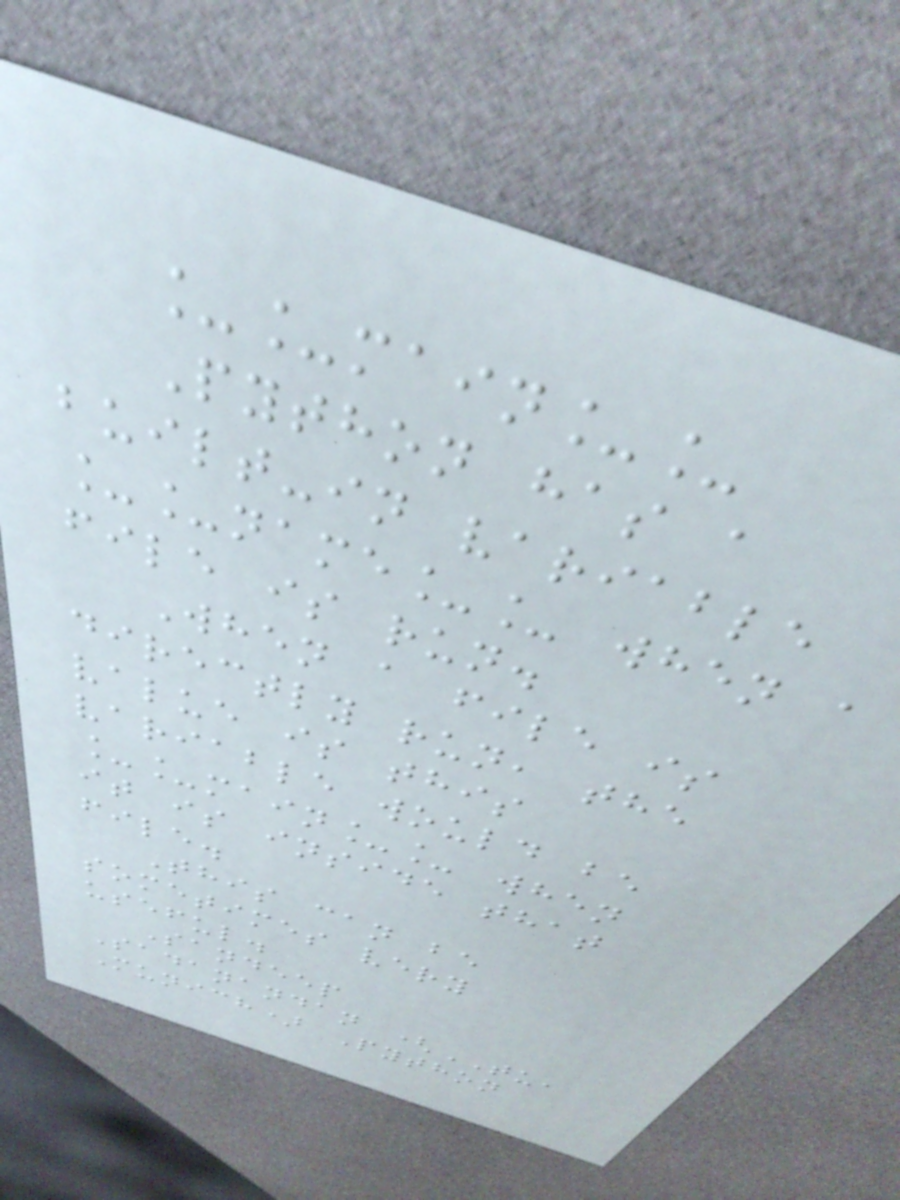__main__
Python has a
built-in variable
__name__ when a
file is run.
When a file is
directly run, the
value is this
variable would be
__main__ when
it is inside that
file.
This can be
sometimes very
useful.
Sandeep
Sadanandan (TU,
Munich) Python
